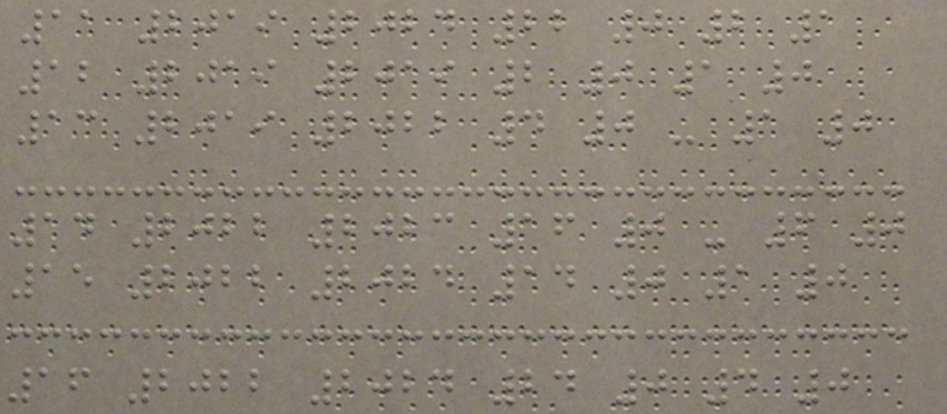11 2019 2024 22 0 2 1
12 2019 2019 2 0 1 0
13 2019 2022 4 0 - 1 0
14 2022 2023 16 0 - 6 0
15 2022 2024 14 0 1 0
16 2022 2024 24 0 4 0
